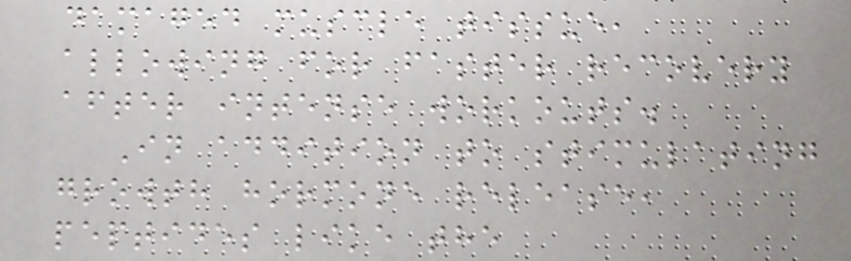damaged muscle tissue,
allowing for faster recovery
after intense workouts.
In addition to stimulating
growth hormone release,
peptides like the
